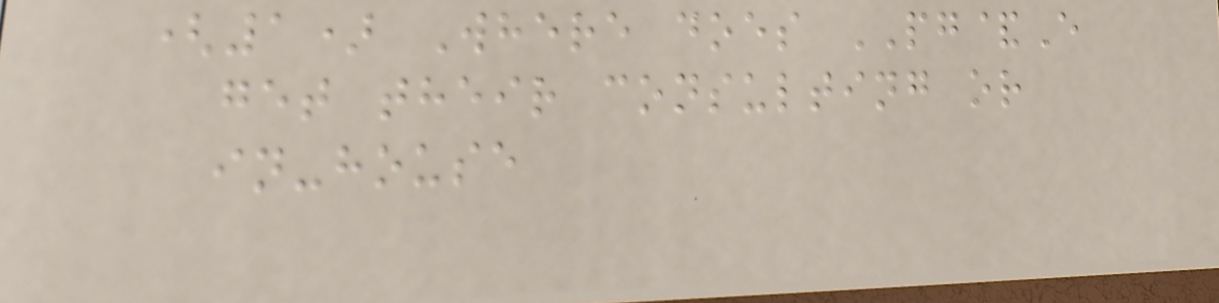(1) Where does PG&E
get their consulting or
in-house
